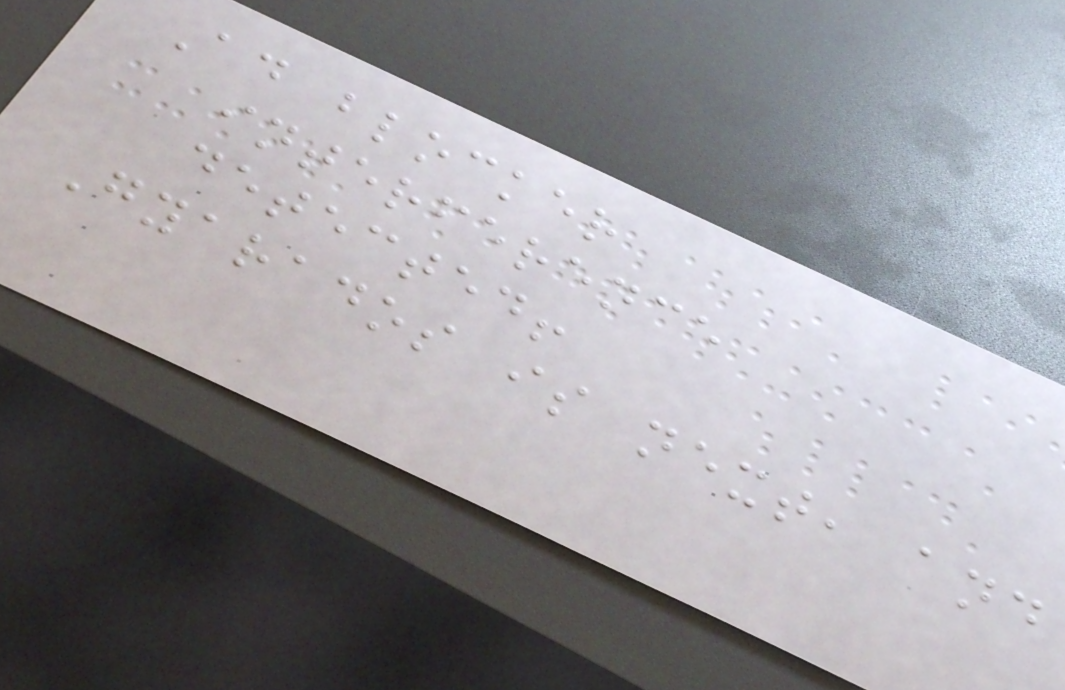Ad blocker
interference
detected!
Gyarados is next, and
